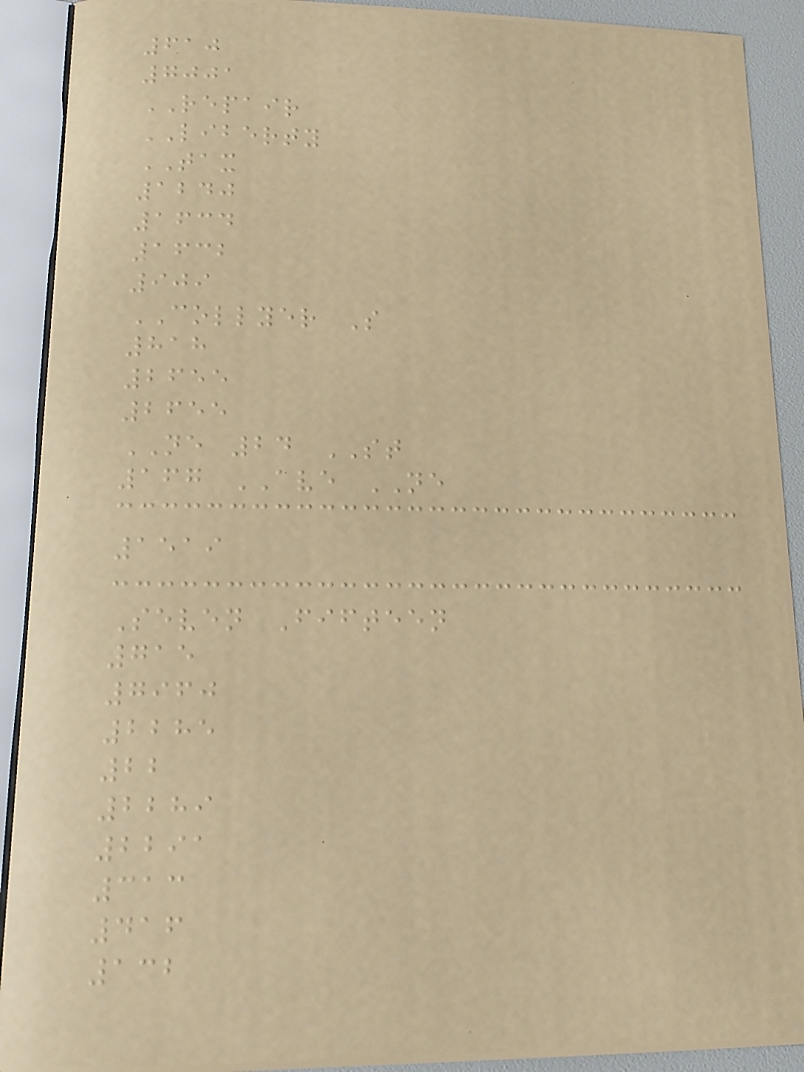610
7001
REPAIR
LIBERTY
TAX
1240
1634
1632
909
COLLYER S
818
2655
2655
NE 24 ST
167 AVE NE
1519
Seven Fifteen
715
7960
2285
22
2289
2291
313
416
132
